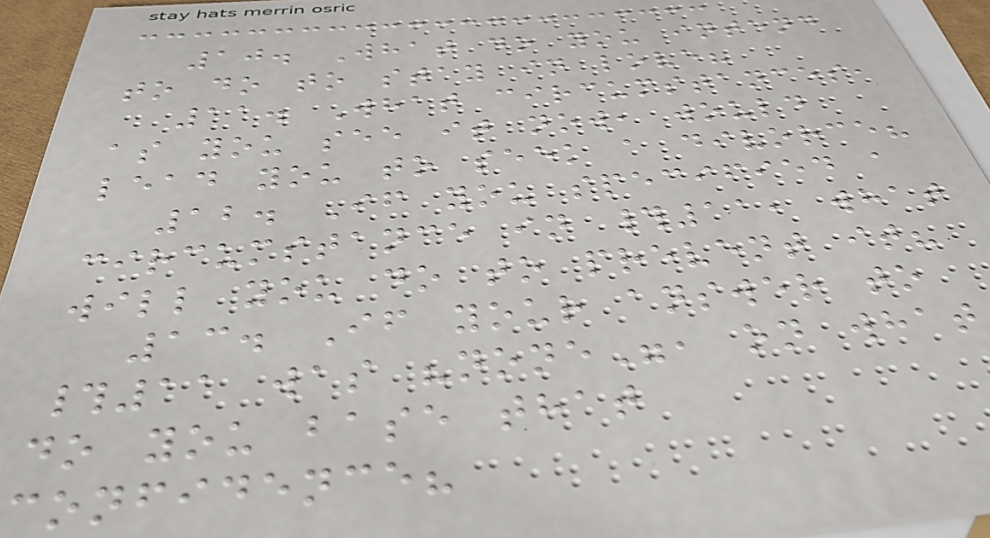10. What do you intend
to do to stay in love?
11. What circumstances,
as you see it now, would
lead you to seek a divorce?
12. If you specified a
circumstance in #11, what
will you do to prevent it?
13. If your answer to
#11 was "none", on what
do you base that
confidence?
